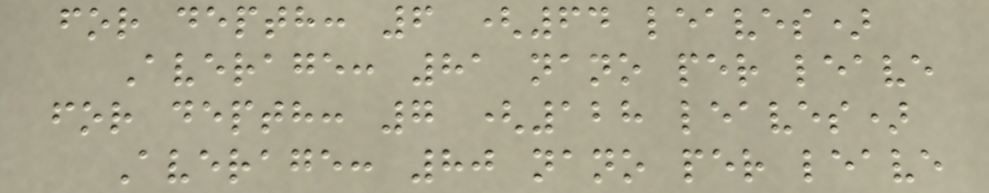for depth: 6 (64 leaves)
Average: 81 nano per leave
for depth: 7 (128 leaves)
Average: 80 nano per leave
